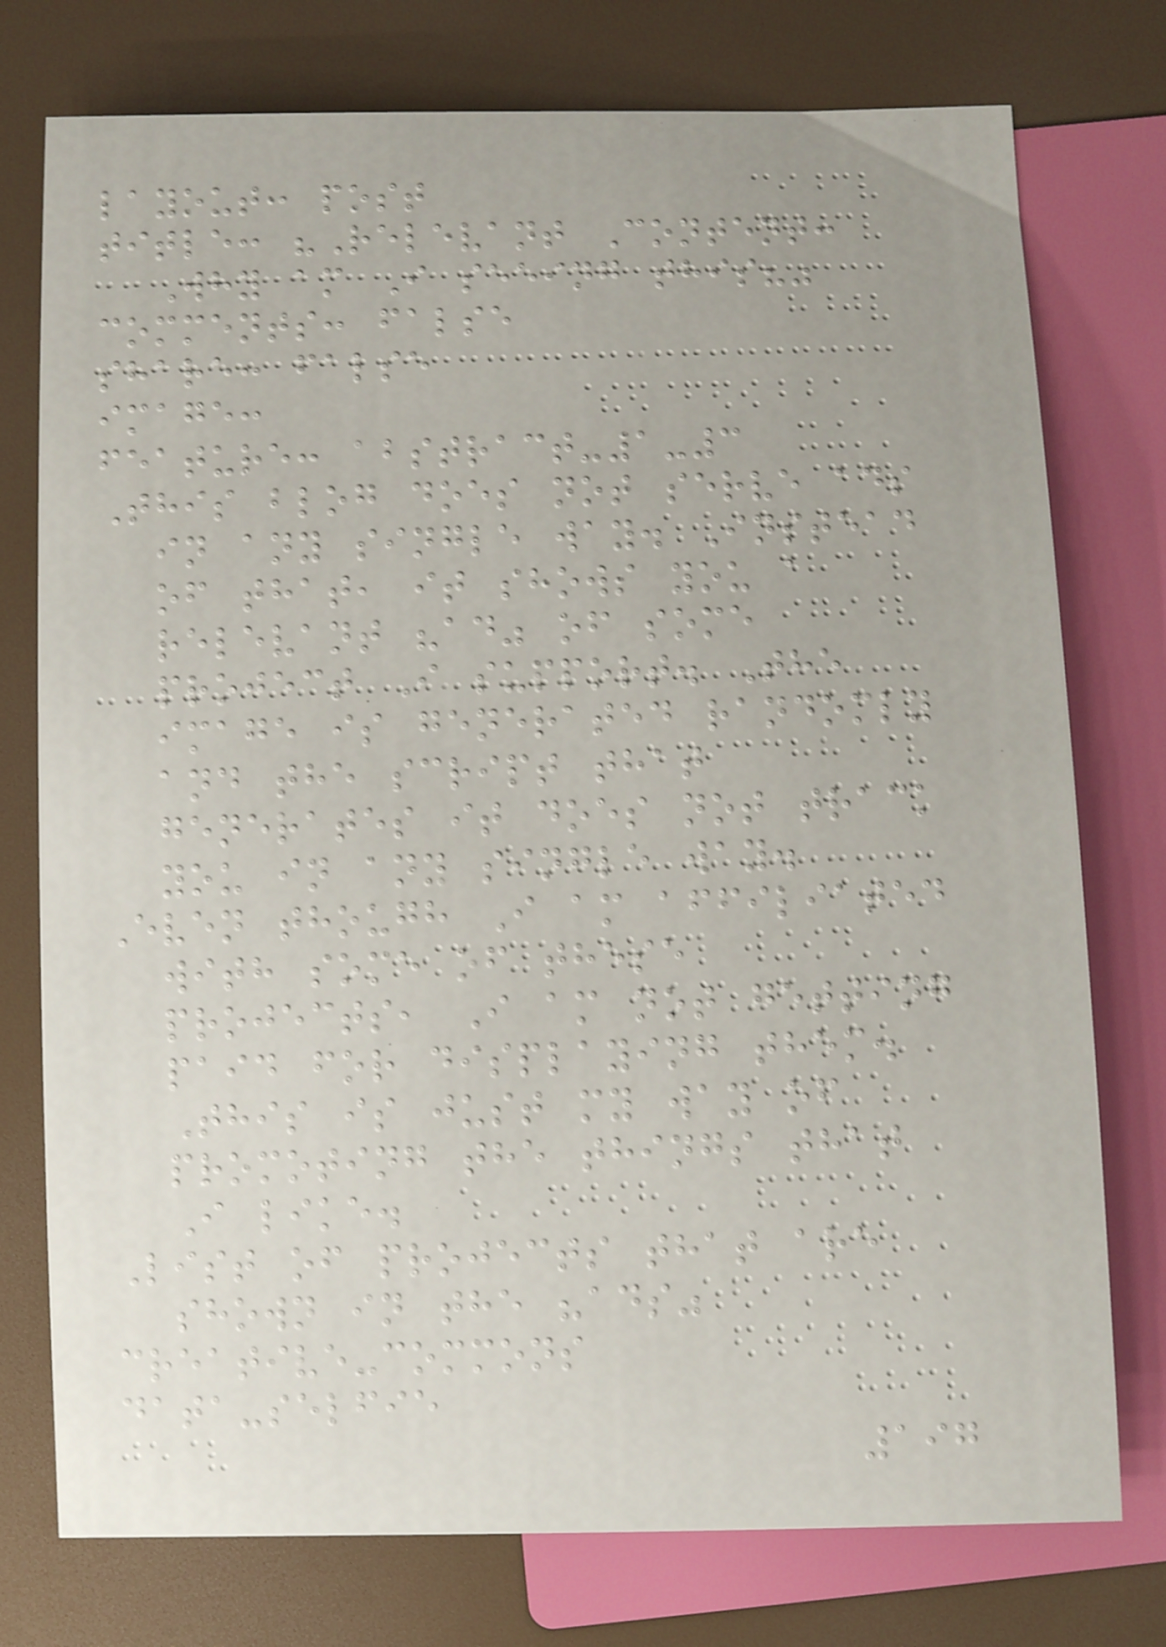layout: post
title: "Relevant Content:
Why am I seeing this?"
comments: false
share: false
image:
feature: abstract-1-3
This blog does not serve ads
in any single way. Instead
of that, it shows you a
relevant "ad" of some
project I support. The
image is generated randomly
and the script that
generates it does not track
you in any single way.
Even though I am affiliated
with some of these
projects, I am not getting
paid for displaying them.
This is just my way of
promoting the things that
I like.
List of projects that are
shown in the "ads"
creative-commons
data-selfie
197
